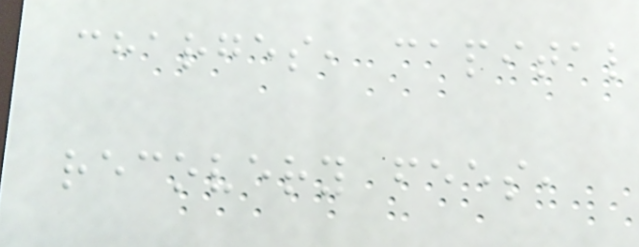charges, capital
recovery fees,
